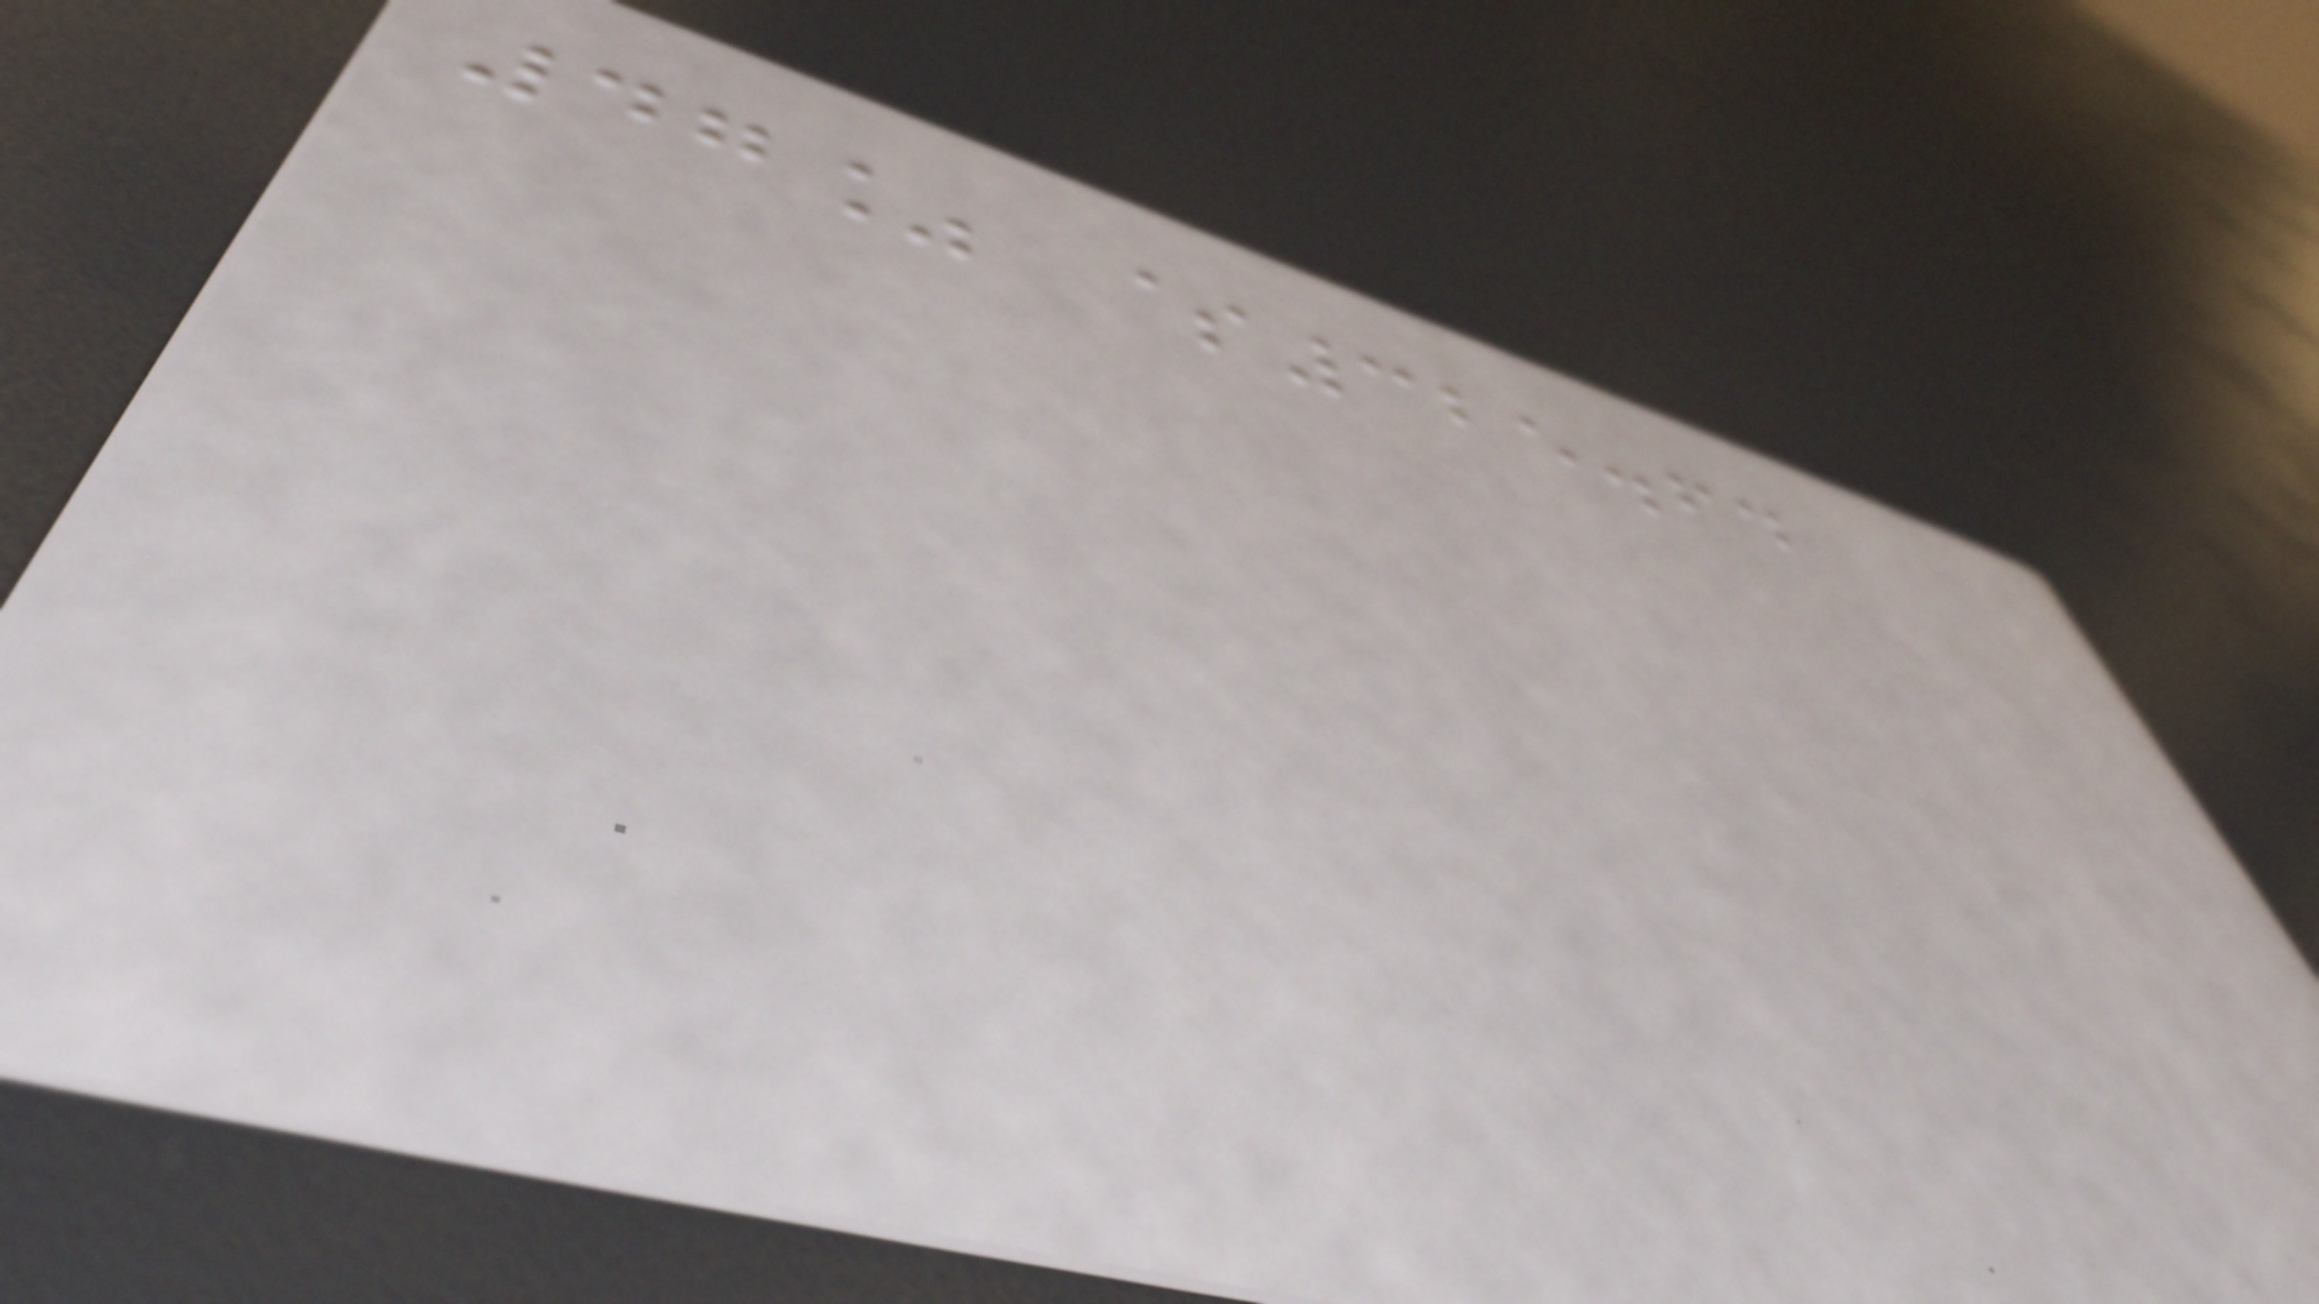47% $325.64
